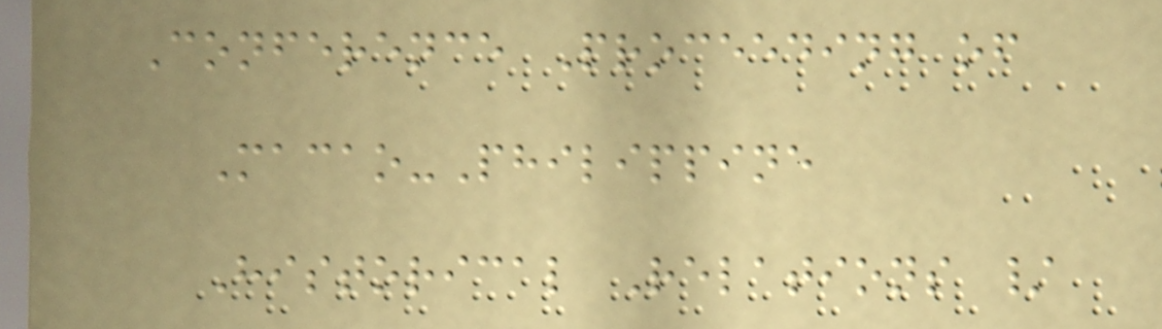Conference Proceeding of
Macao-Philippine
Historical Relations /
